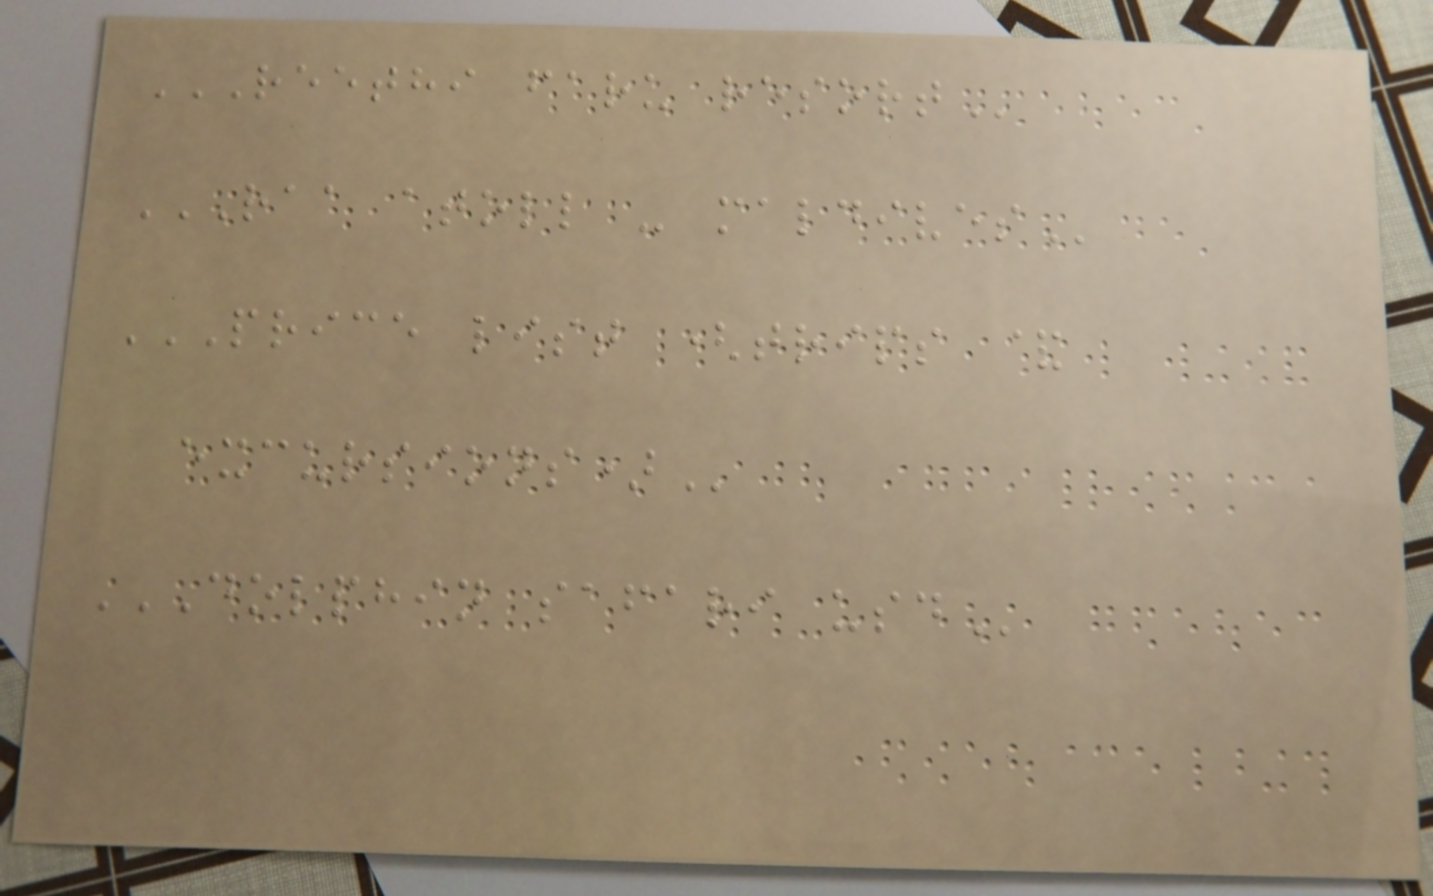REETHI FARU RESORT
RAA ATOLL - MALDIVES
PRICE LIST (TRIPS &
EXCURSIONS)
DOLPHIN SAFARI USD
